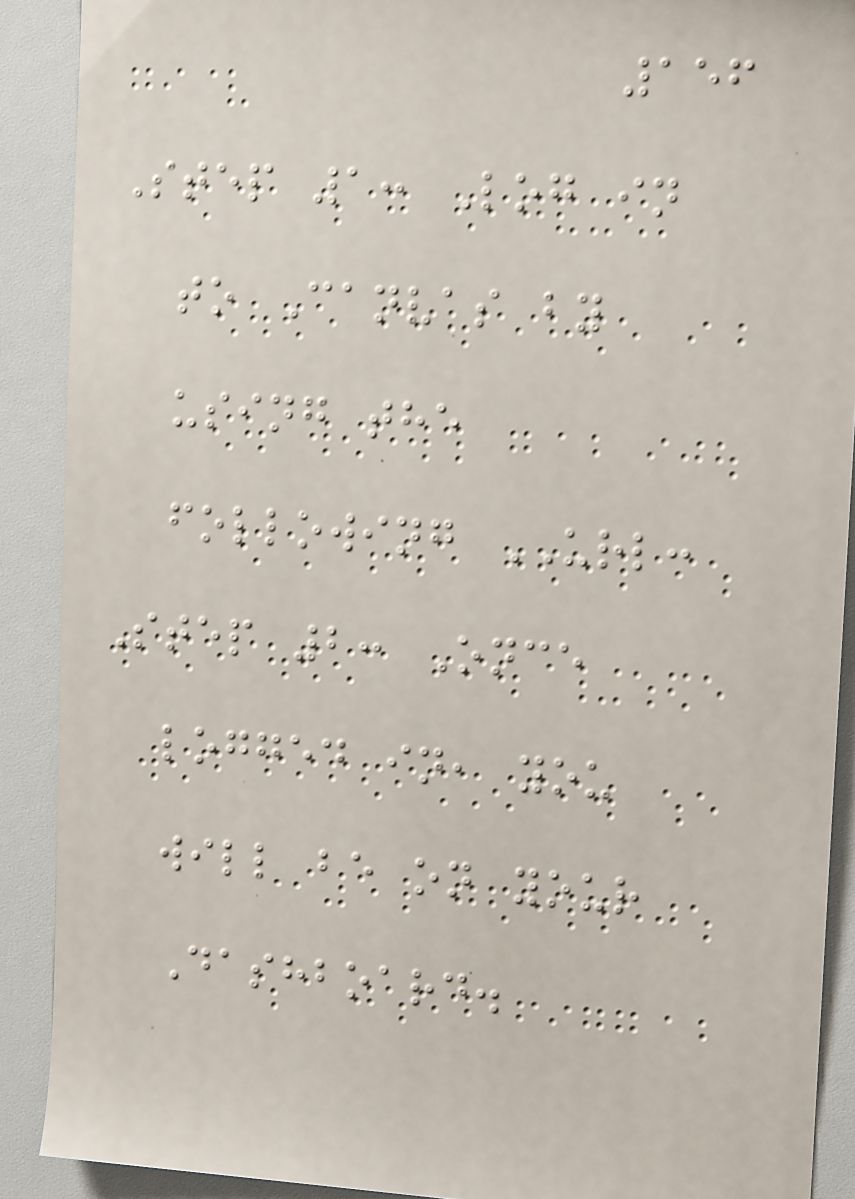156
Step 1: Log in
to Canvas by
using the
following URL:
Step 2: Once
logged in, you
will be on your
Dashboard.
